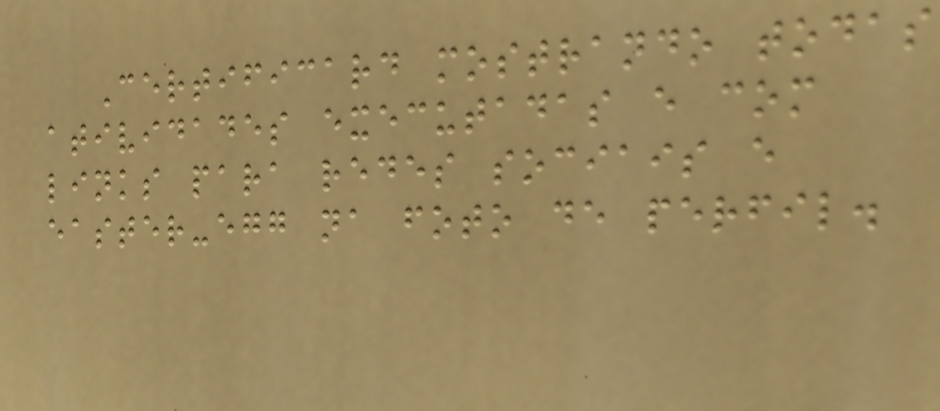Certificard mostrando todas
atividades executadas e com
links para redes sociais e
easter-egg na foto de perfil.
